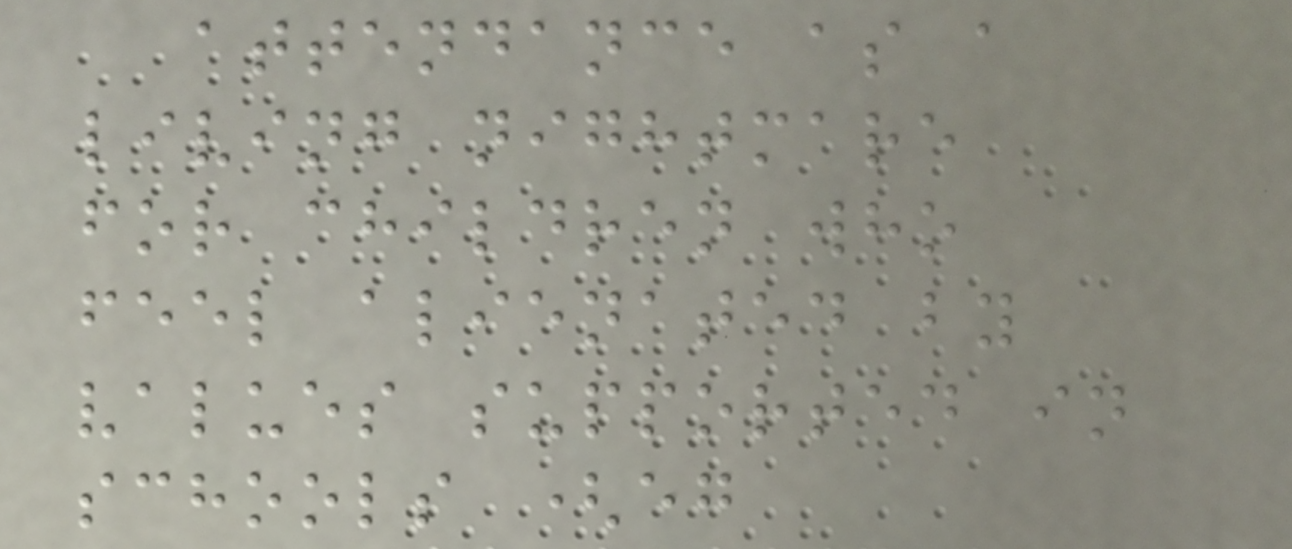attendance as a
living nightmare
for children who
feel alienated by
values supported in
schools (eg
